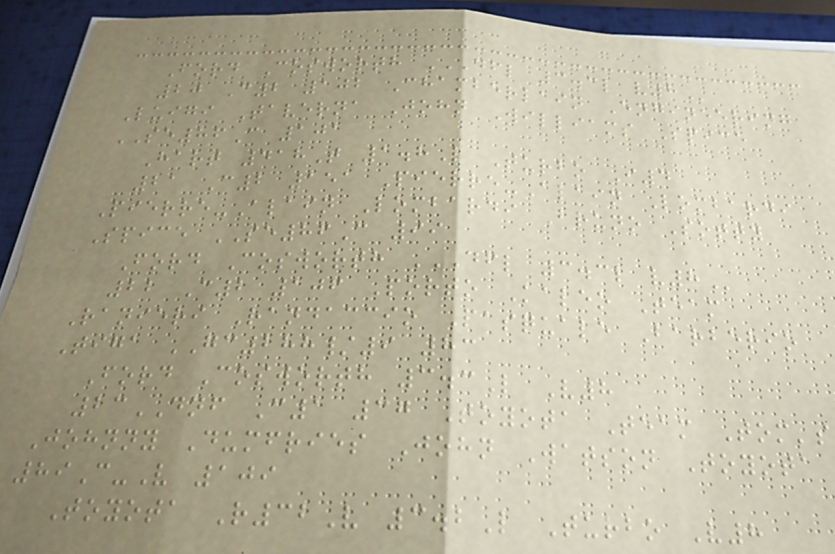Ford Cosworth DFL 3.3L V8
20 C2 102 Chamberlain Engineering
Luigi Taverna John Williams Spice
SE86C 101
Hart 418T 1.8L Turbo I4
21 C2 151 Pierre-Alain Lombardi
Pierre-Alain Lombardi Bruno Sotty
Spice SE86C 99
Ford Cosworth DFL 3.3L V8
22 C2 106 Porto Kaleo Team
Ranieri Randaccio Pasquale Barberio
Tiga GC288/9 83
Ford Cosworth 3.3L V8
23DNF C1 37 Toyota Team Tom's
Johnny Dumfries John Watson Toyota
89C-V 109
Toyota R32V 3.2L Turbo V8
